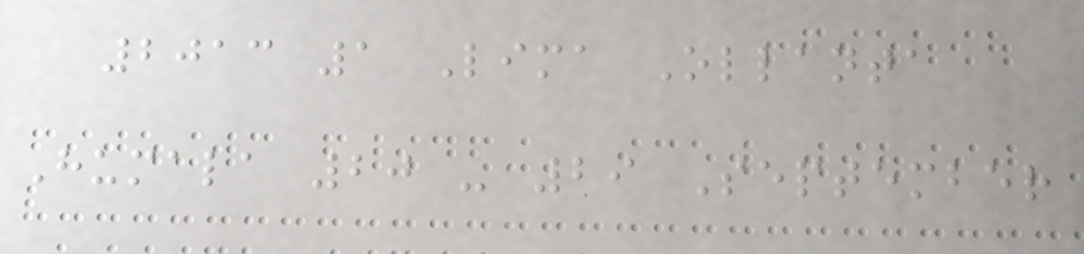2013 1 Lima Ollanta
Humala 20 - 29 September
